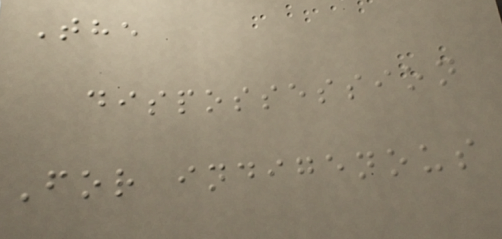The
dispossession
For indigenous
